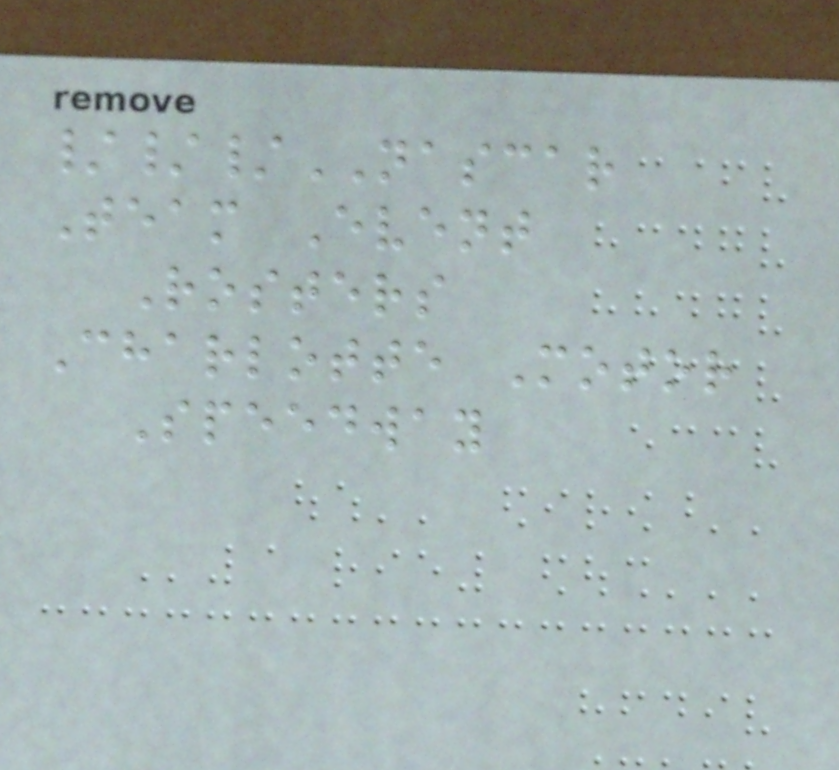///NASCAR
Team Event
Rosters
Charlotte Motor
Speedway
